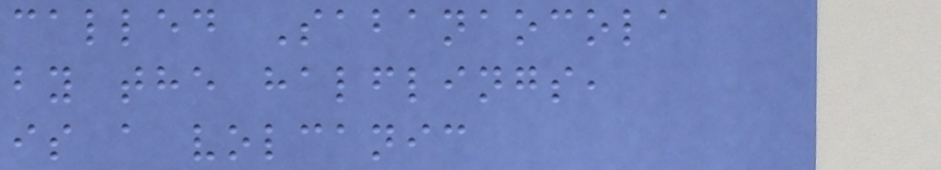called Sabanaocola
by the halflings,
is a volcanic
